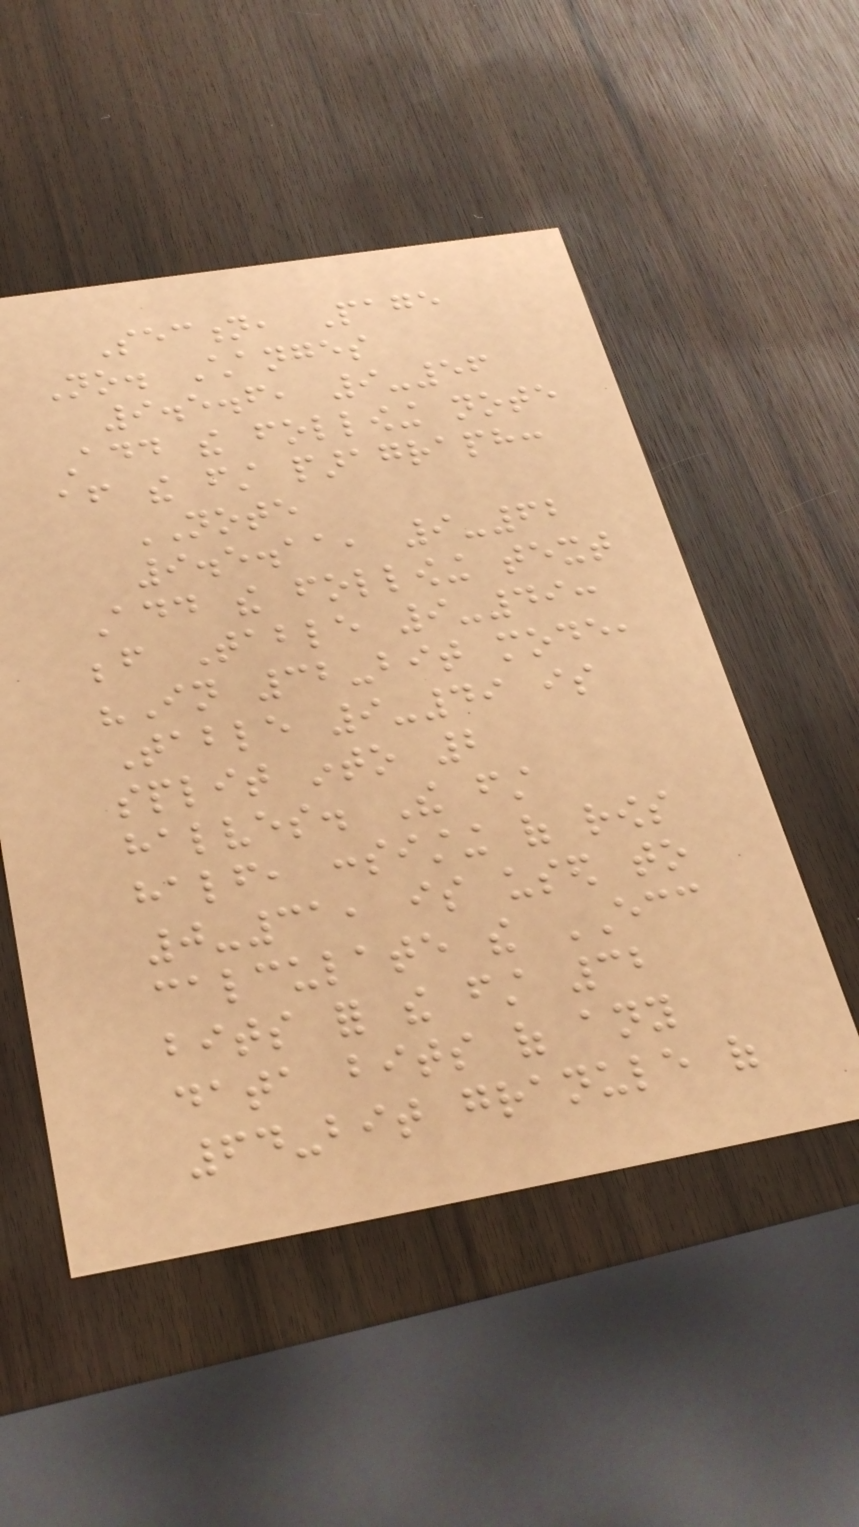Section, Page
No. Changes
9.5.6, 9-56
Add the following note
after the first paragraph:
NOTE
9.5.11, 9-62
Add the following text
before Table 9-49:
"In 32-bit mode,
Table 9-49 is
split into 2
halves. The first
half, consisting of rows
0-31, is used to
calculate the ECC
bits for the first 32
data bits of any
64-bit granule of
